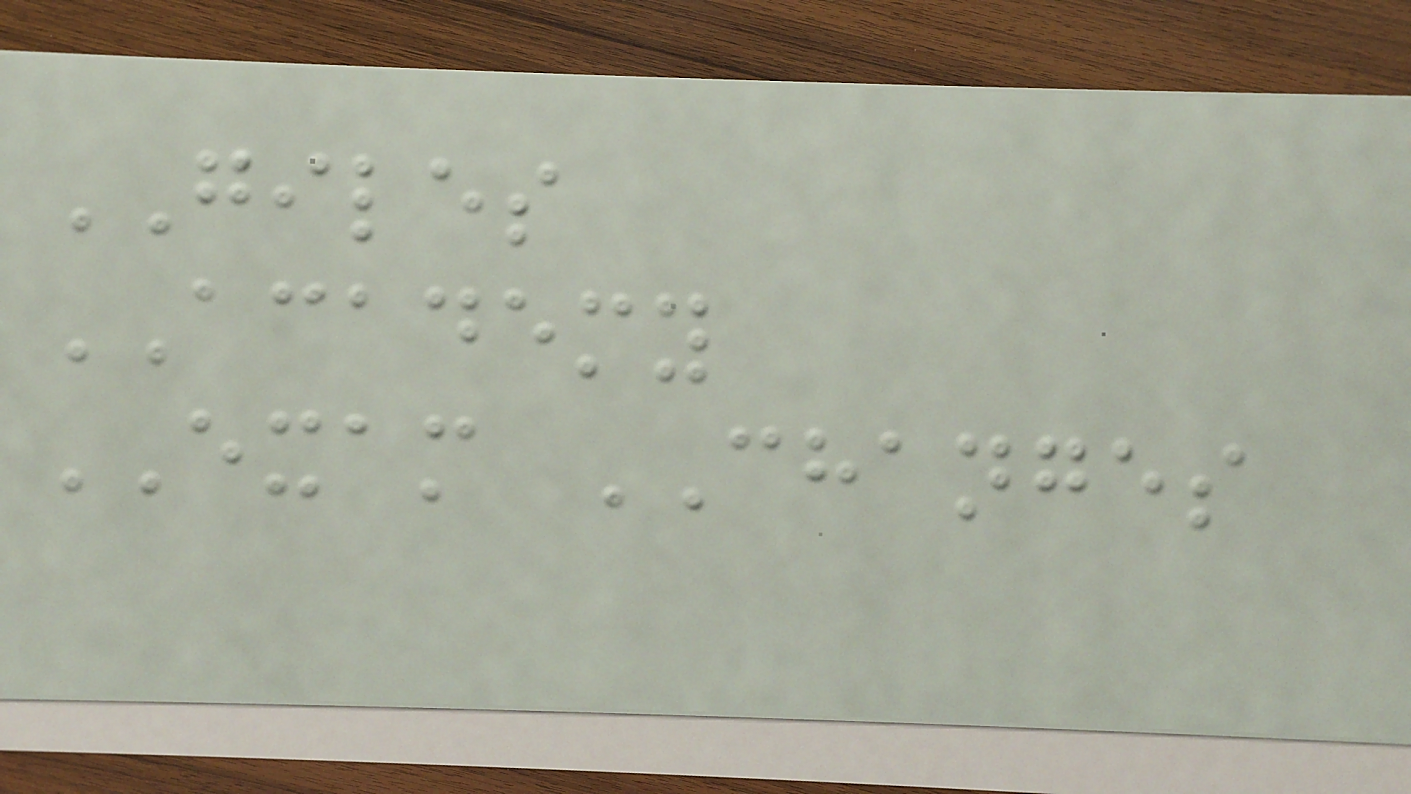GILES
ACADEMY
EXAM CHANGES
